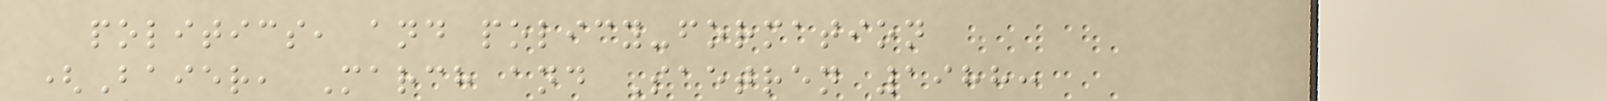politics, and policy-formation
(Baier, March and Saetren 1988:
